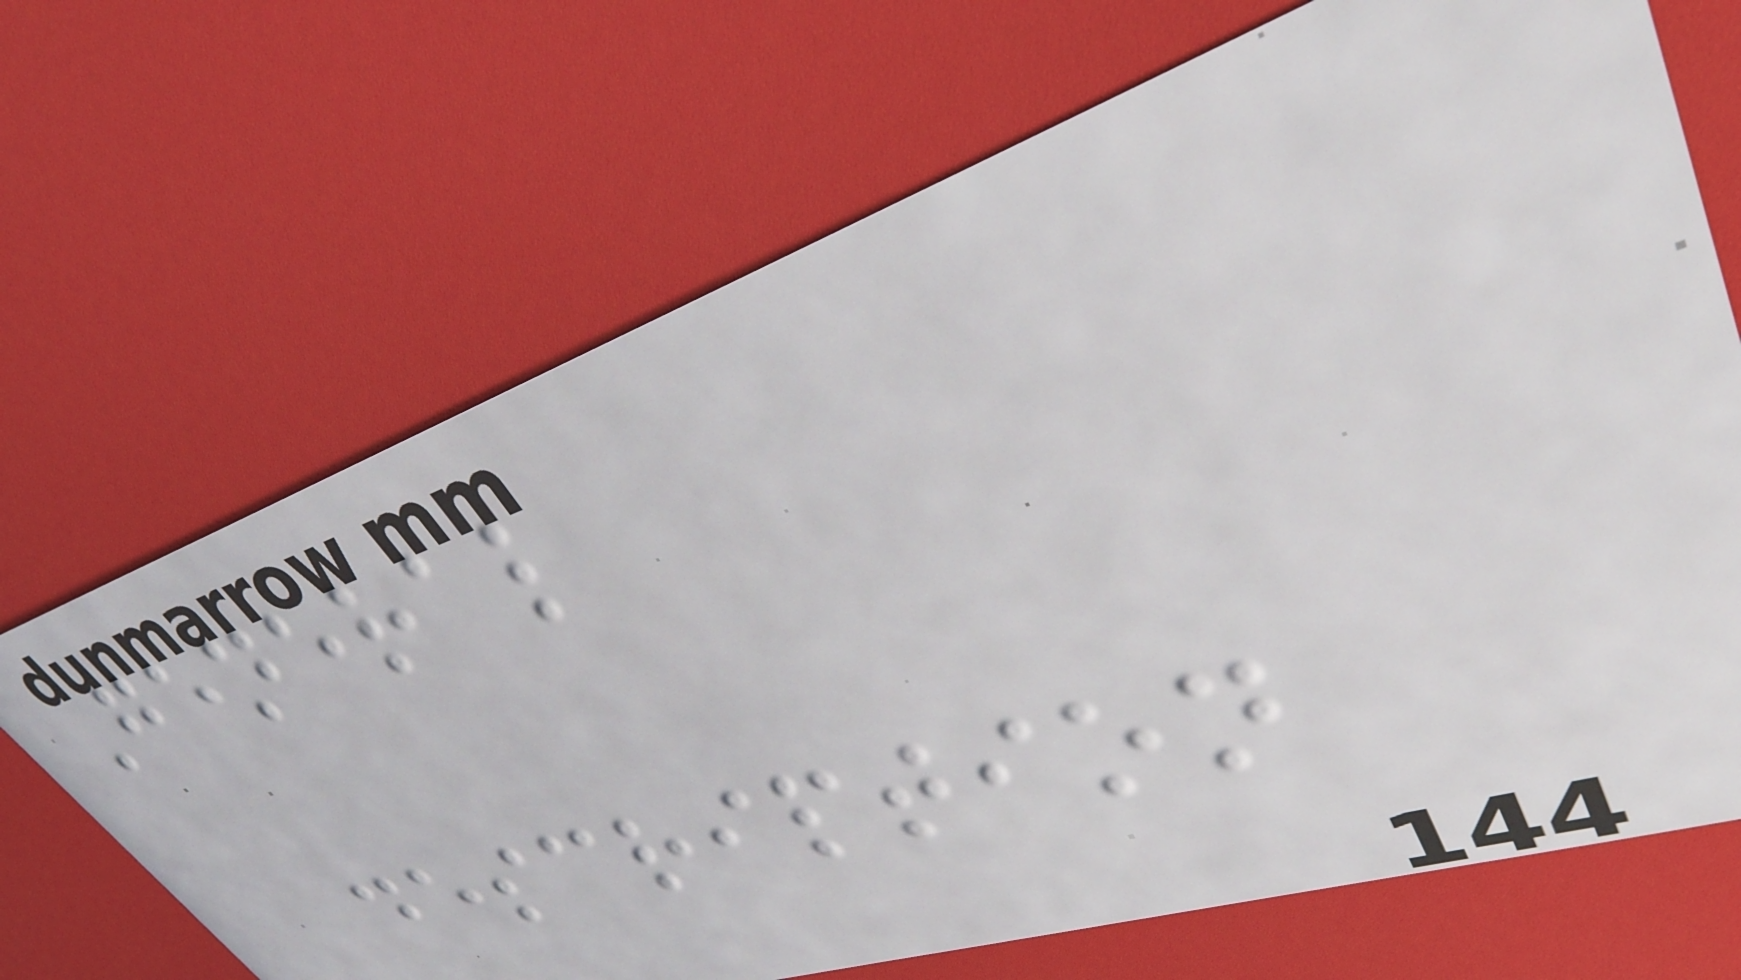General
description
